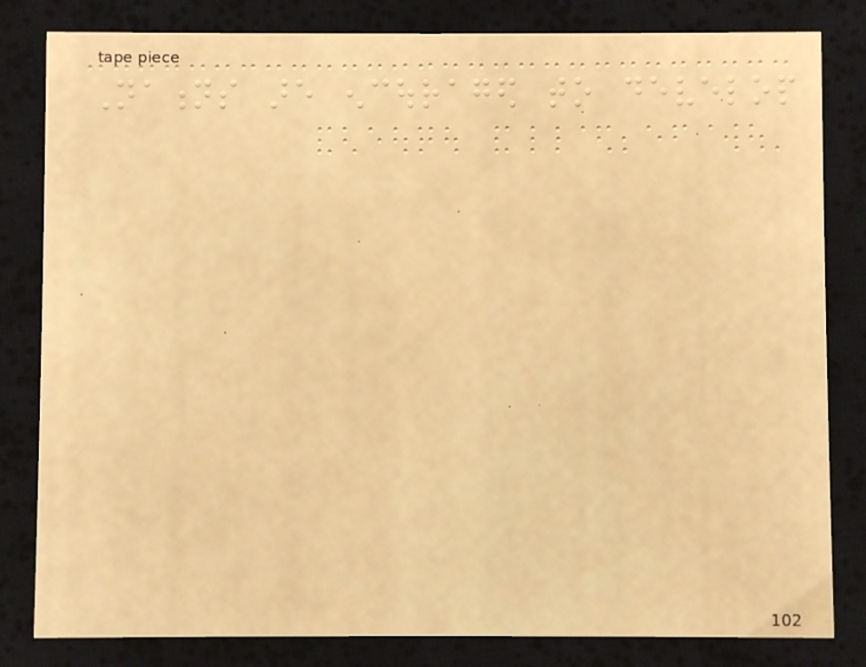Nations are encouraged to develop
